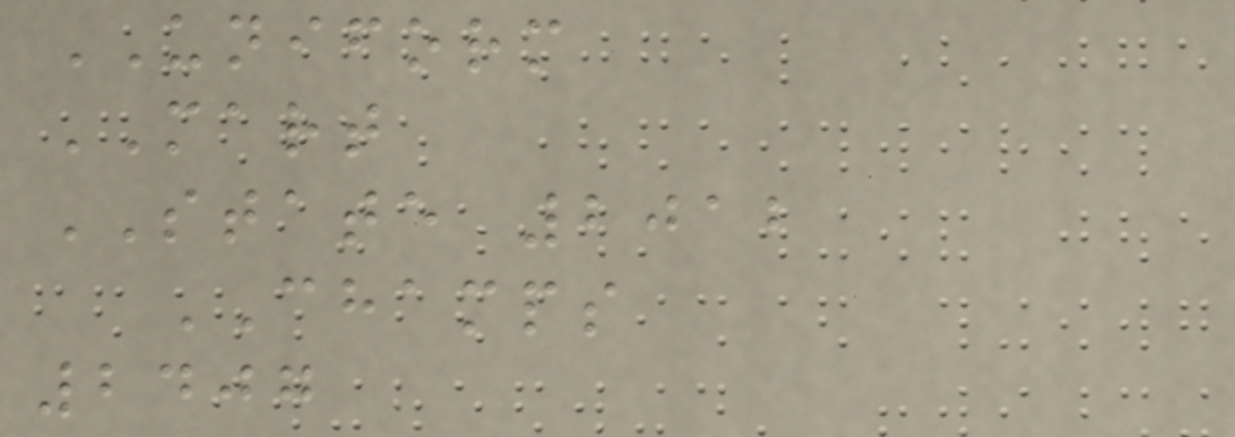UNIFORM
MART
STATE 2012
CHAMPS
2407
